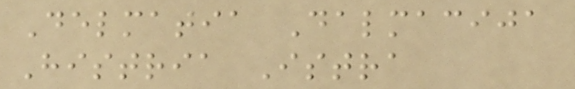Delmatia Dalmacija
Histria Istra
